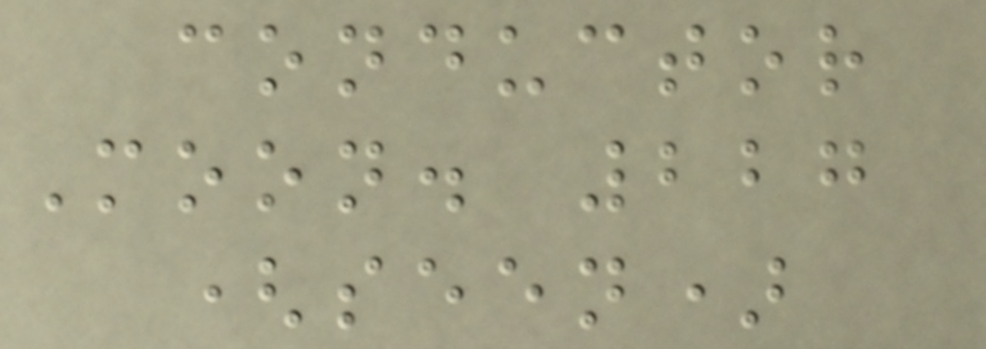conductor
Moon. 227
(seen)
